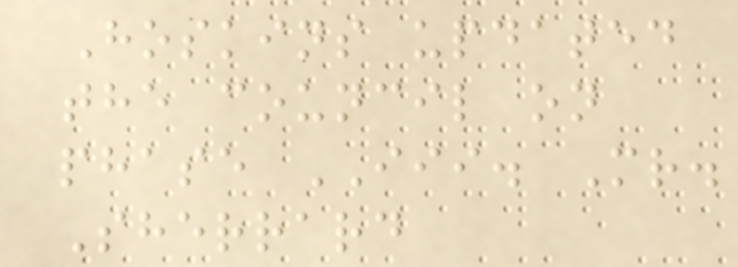Hoskins updated
the council on
phase III. Mr.
Sherrard
